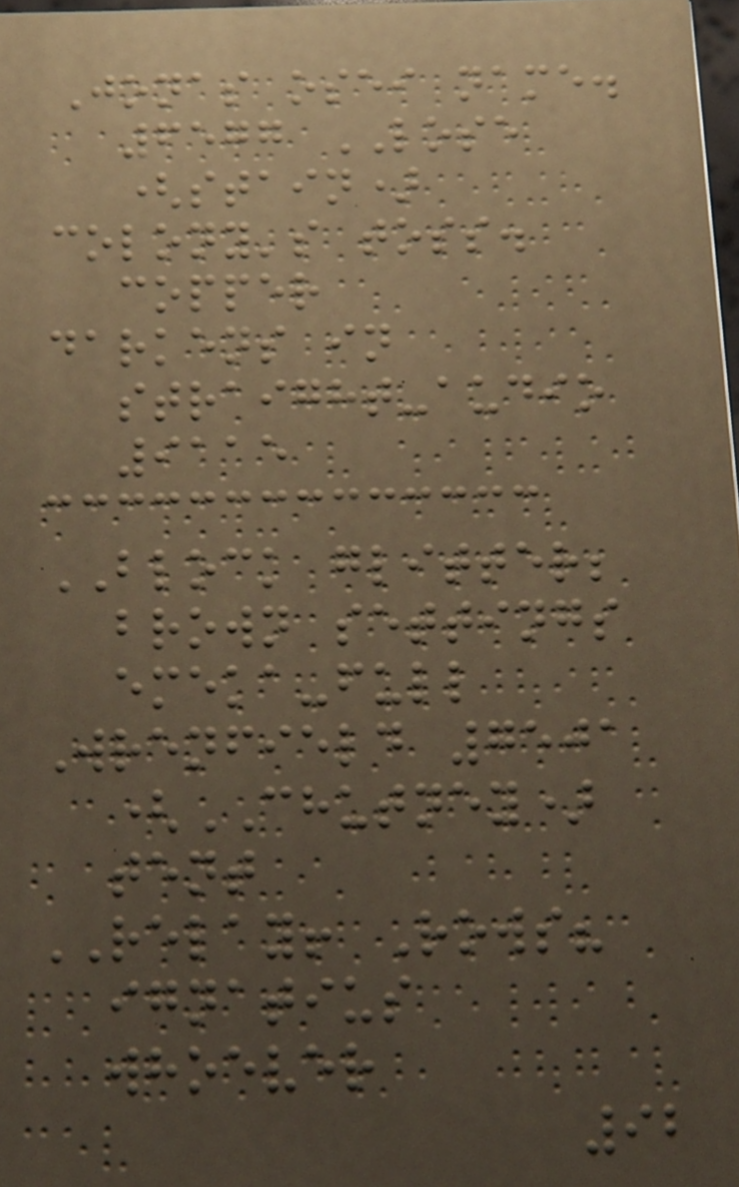Jonas osei name.
6577 LOSE
(stain)
colony's toss.
copper
darkens in
straight-audio
9115
BLOCK glitter;
brown settings
emeka-full
Wrenfield 7501
(CHUTNEY)
tent
RELAY! Rows?
ignatius
whoever
92
